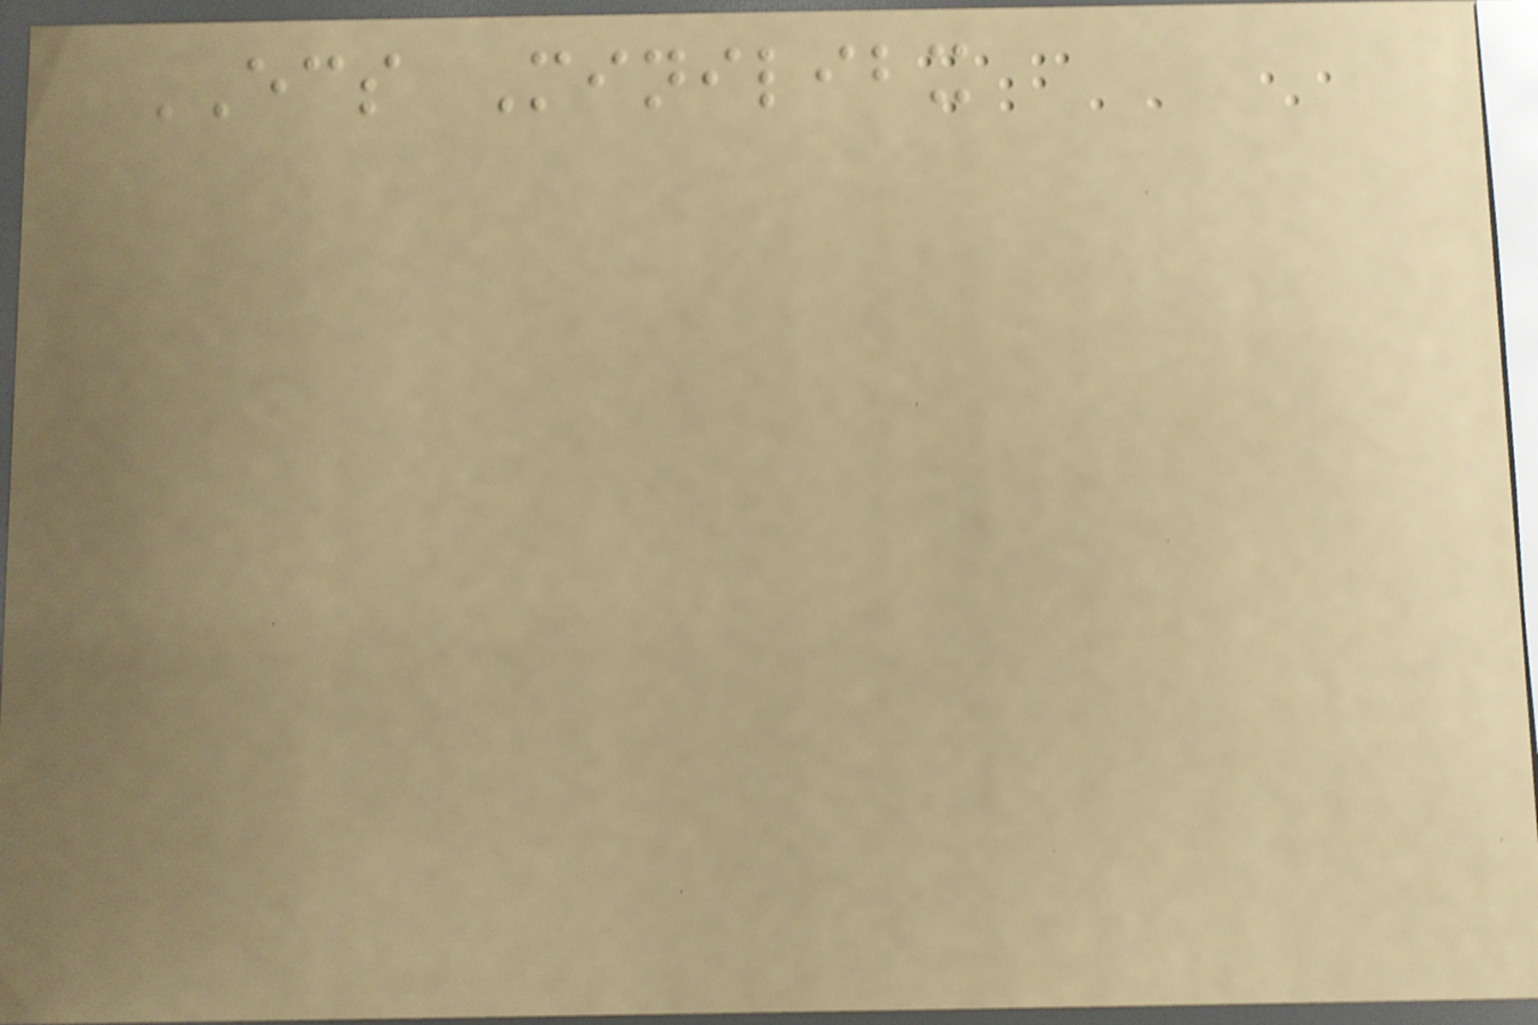ECS Minilibx
